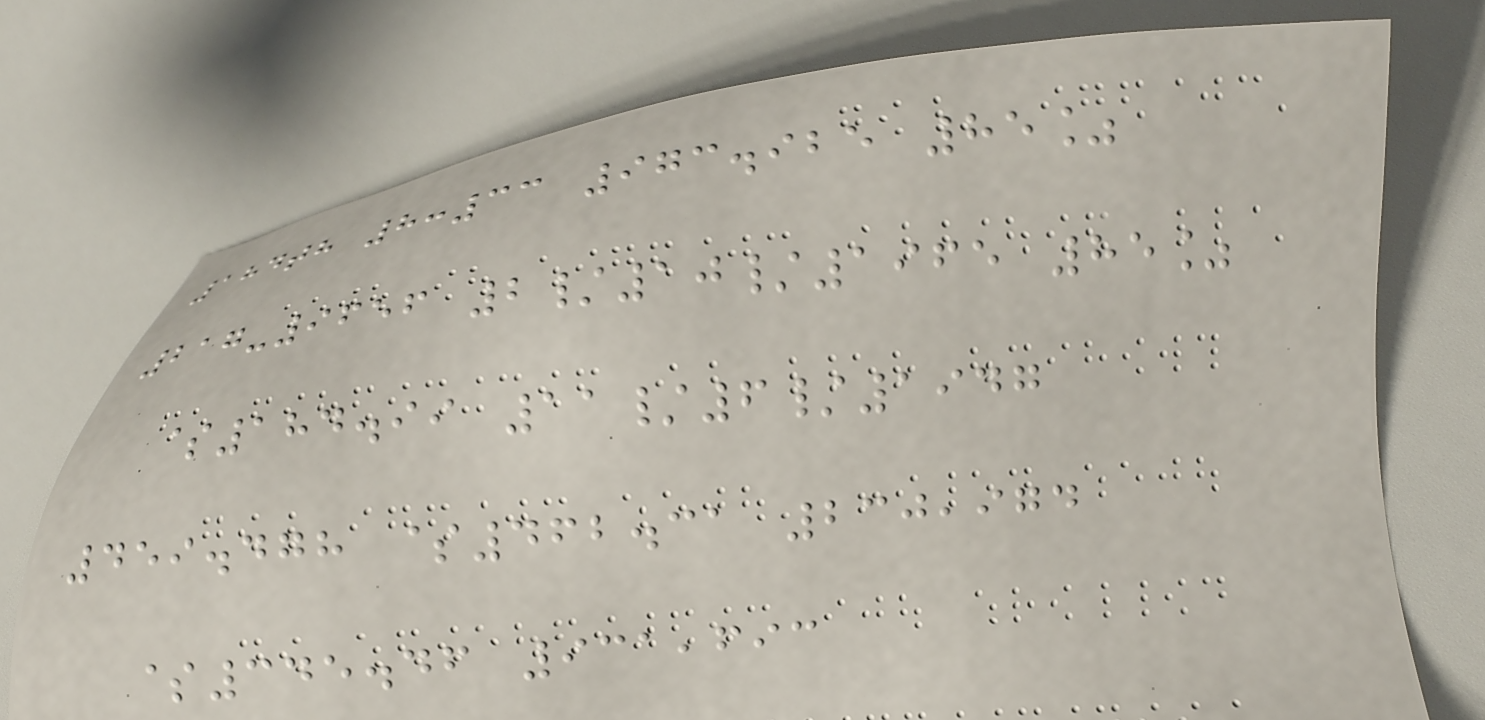184th 8:33 973.925 85%
217-9656 2/10/1965 85%
$184.99 11/6/1947
459.478 $462.31 230,974
$345.46 931,693
